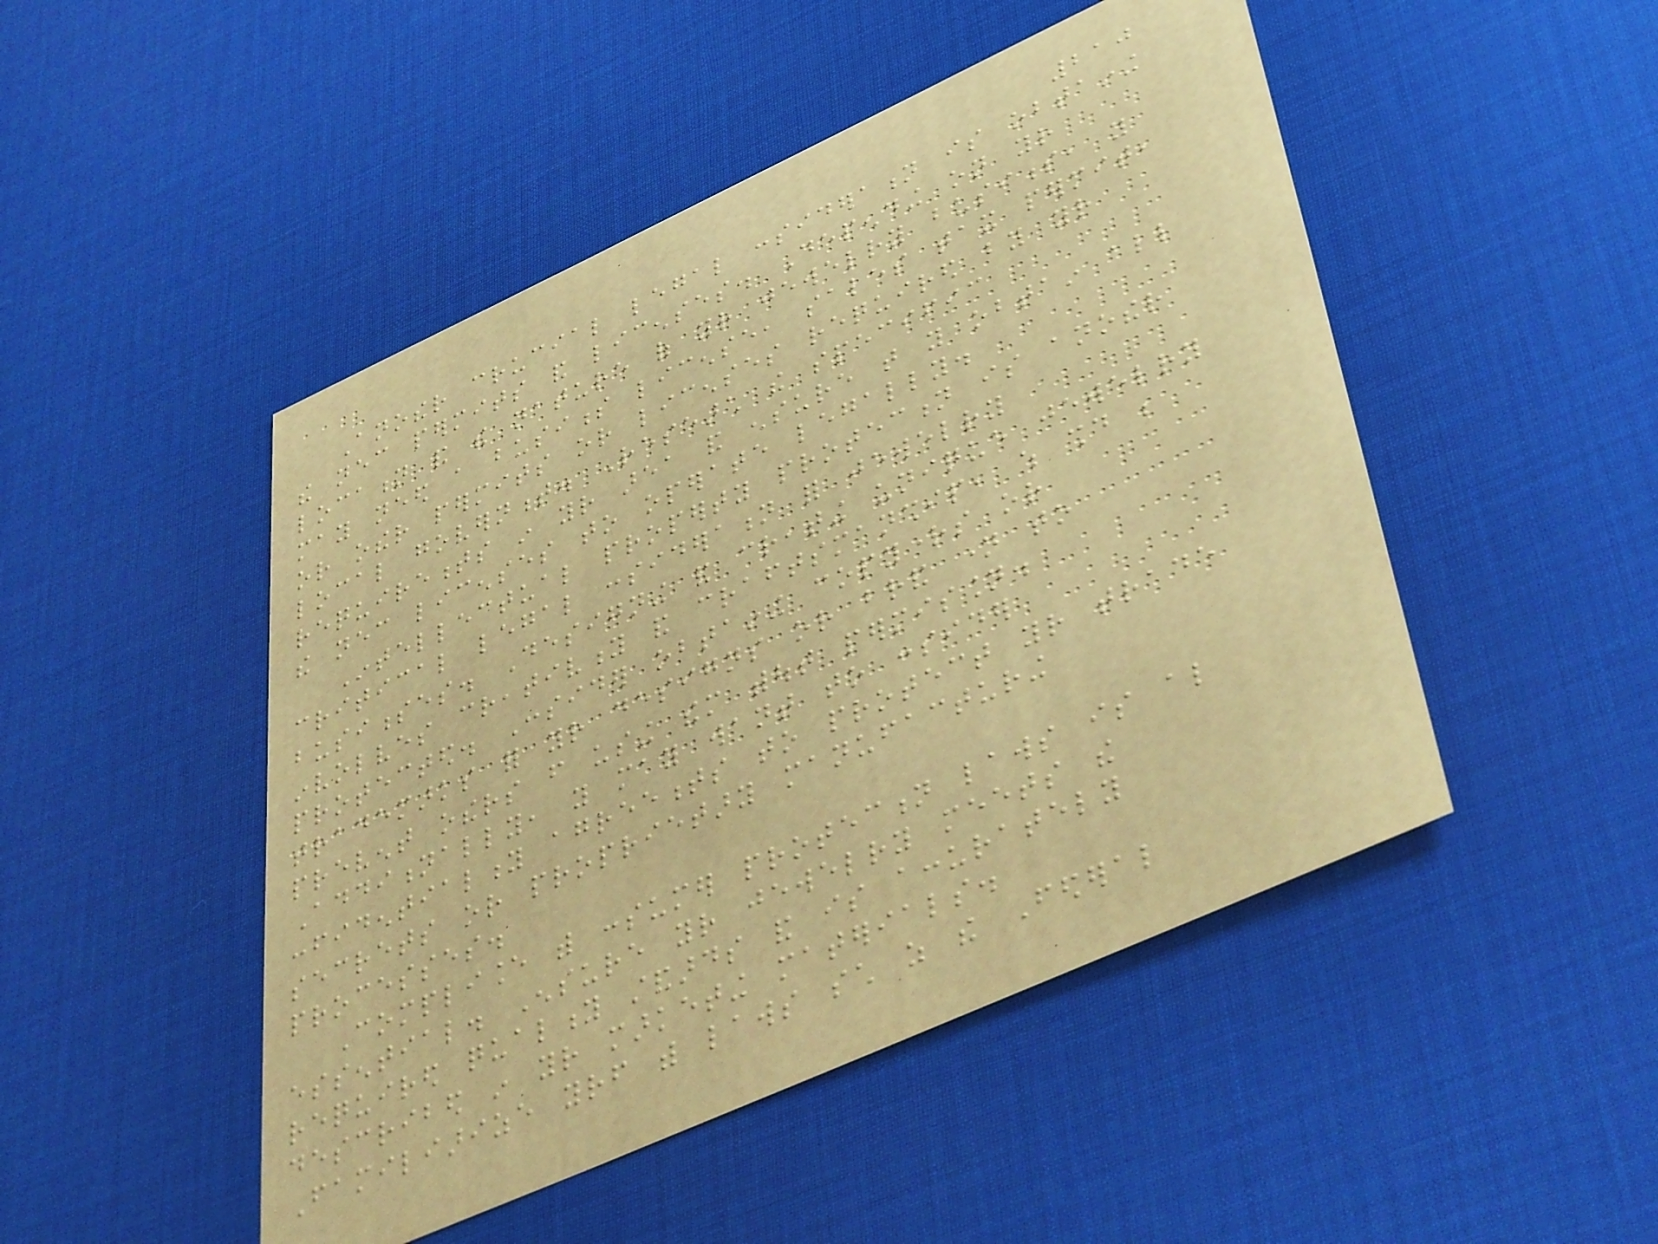210
Another crucial legal consideration is obtaining
the necessary permits and licenses. Depending on your
location and the nature of your jewelry business, you
may need a business license, sales tax permit,
or other permits or licenses required by your
local government. Research the specific
requirements in your area and ensure that you obtain all
the necessary licenses to operate legally.
Intellectual property protection is another
critical legal consideration for jewelry
businesses. Designing and creating unique jewelry
involves creativity and craftsmanship, which should be
protected. Consider obtaining copyrights or
trademarks for your designs or brand name to
prevent others from using them without permission.
Additionally, you may want to consider
confidentiality agreements to protect your trade
secrets or proprietary manufacturing
processes.
Compliance with consumer protection laws is also
essential. Ensure your jewelry meets the
required quality standards and is accurately
described in your marketing materials.
Familiarize yourself with laws such as the Federal
